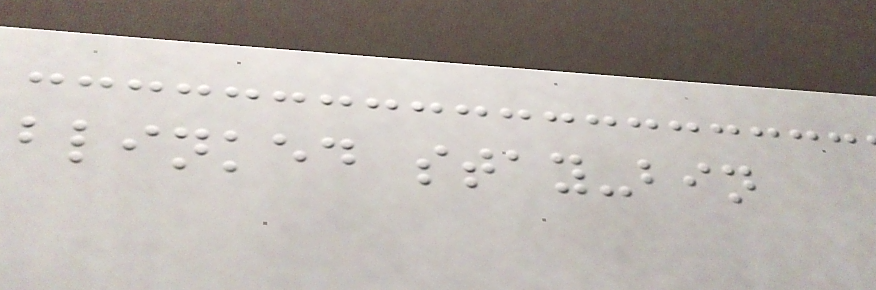blinked stay-bin
